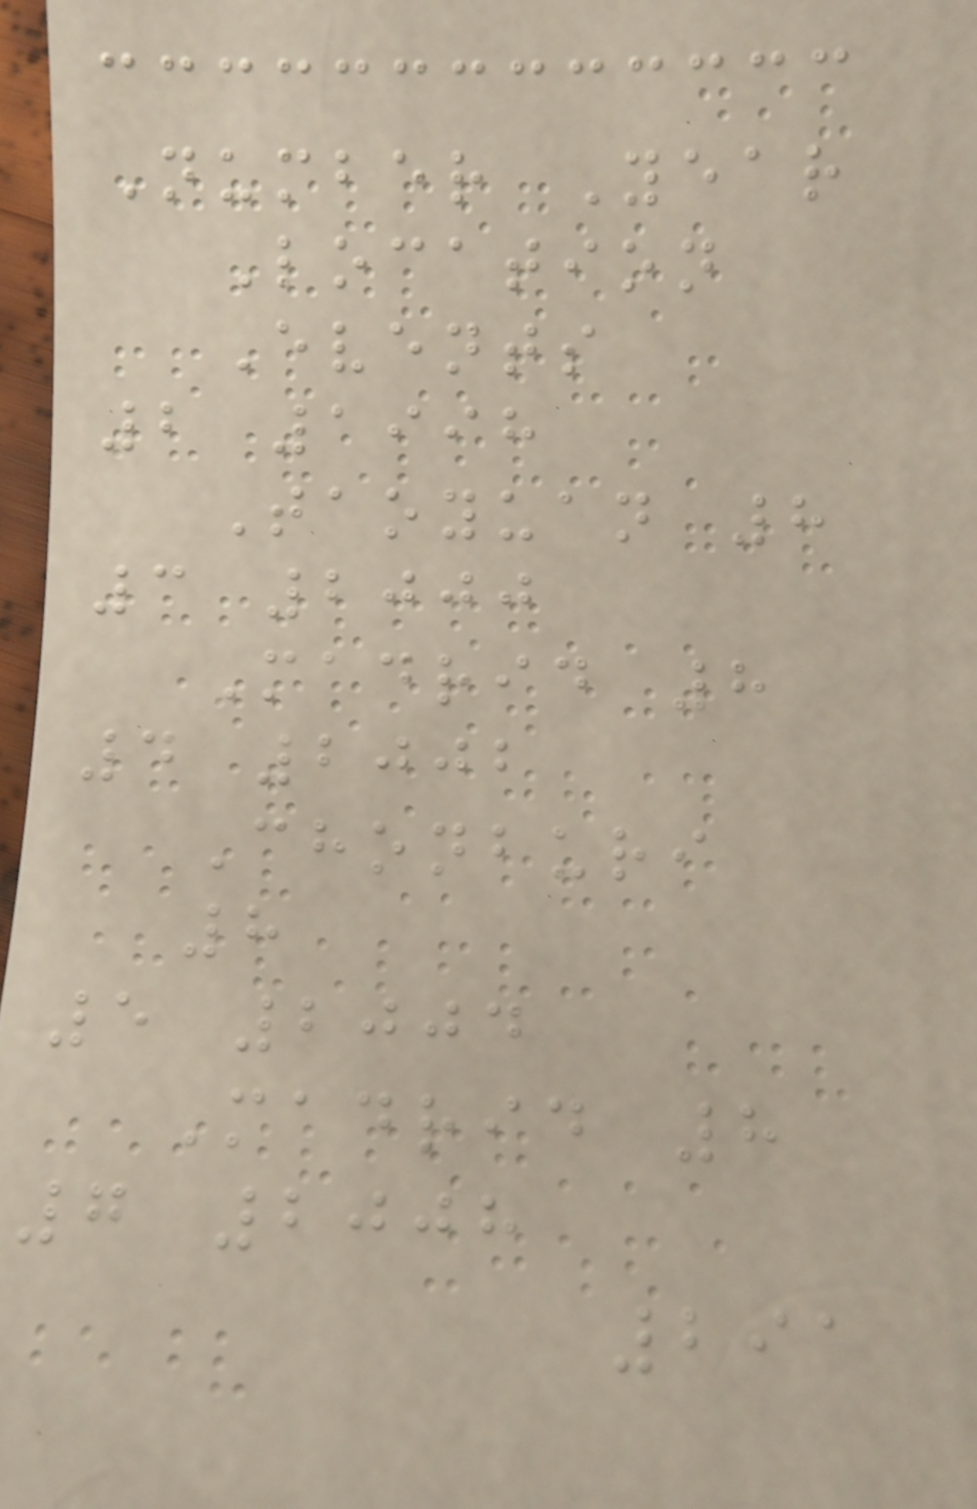Number Year
Location
Events
2 1998
Taoyuan 8
3 2000
Madrid 8
4 2002
Chonburi
8
5 2004
Madrid 8
7 2008
291
